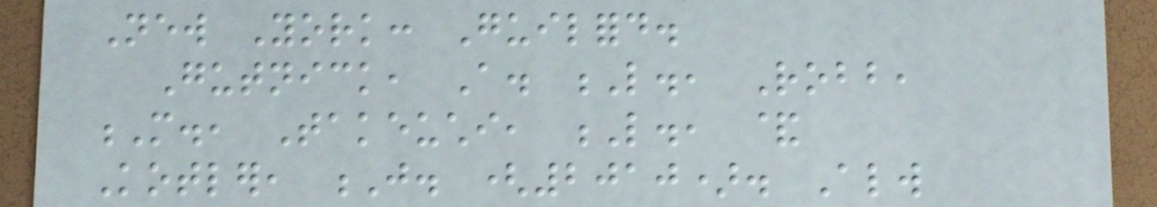New York: Guilford.
Gutnick, A. L., Robb,
M., Takeuchi, L., &
Kotler, J. (2010). Always
